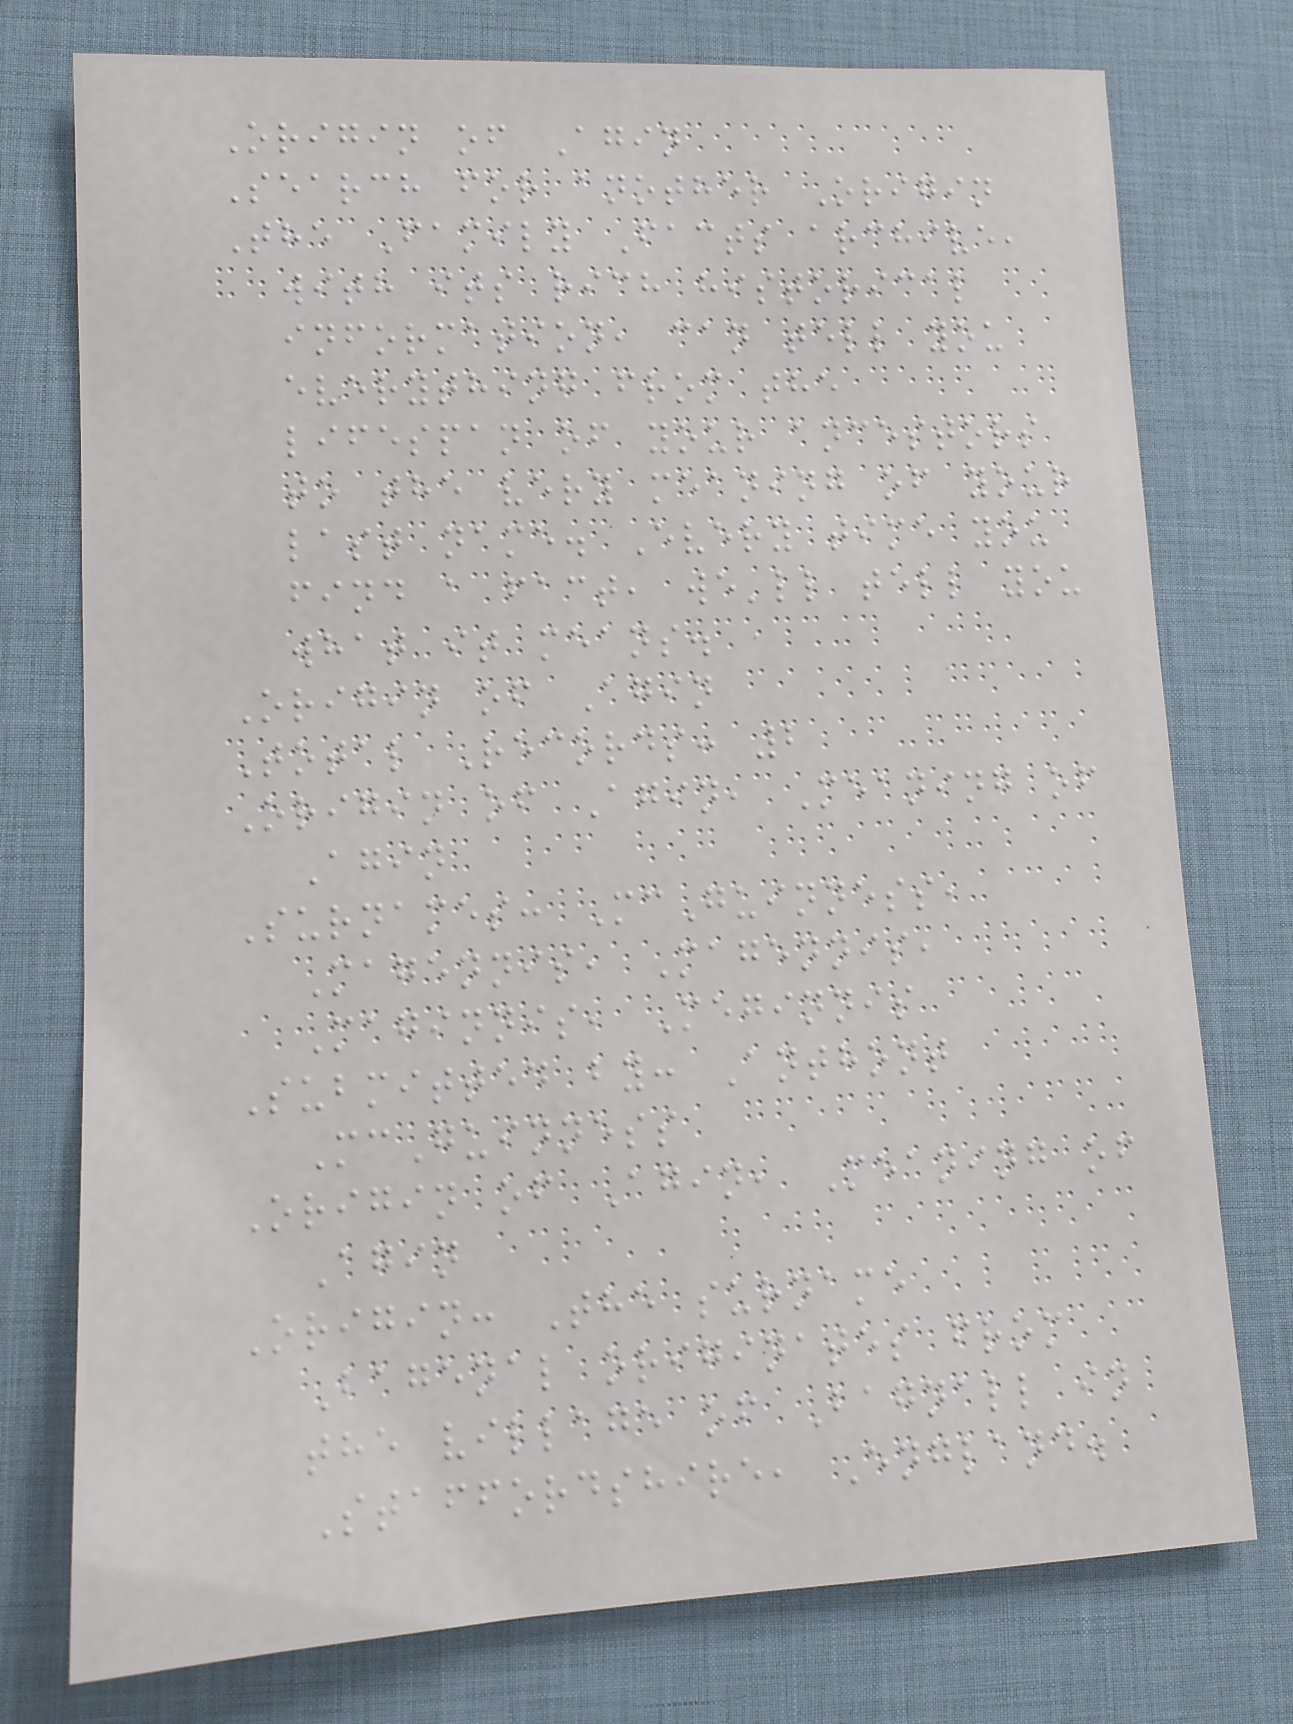Origin of Agin
Search for another Origin
The Family Facts archive,
with its rich historical
information, can tell you
everything from the
lifespan of your ancestors
to the very meaning of your
last name. Every time you
find a fact, we'll tell you
what it means.
Origin of Agin
Total Records: 2
Origin of Agin, Meaning of
Agin
Surnames: McGuinness,
Magennis, Magennis,
Maginnis, Meginnis
Submitted by: Anthont
McGuinness
Origin of Agin, Meaning of
Agin
Origin: The surname
Bagenal originates from
the village of Bagnall in
Staffordshire, England.
